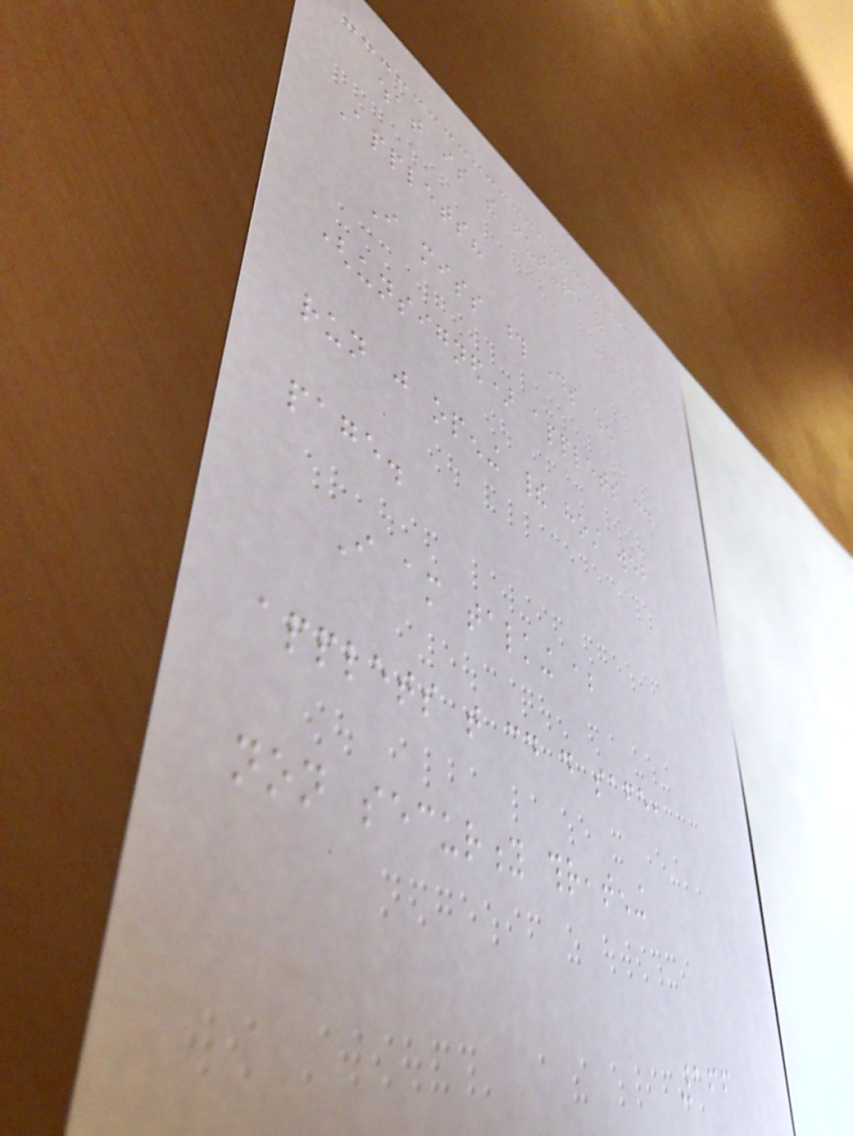what is the future of
Applets?
I miss those days when
(unsigned) applets could
run just opening their host web
page.
I am talking about
applets that could do safe,
non security threatening
166
